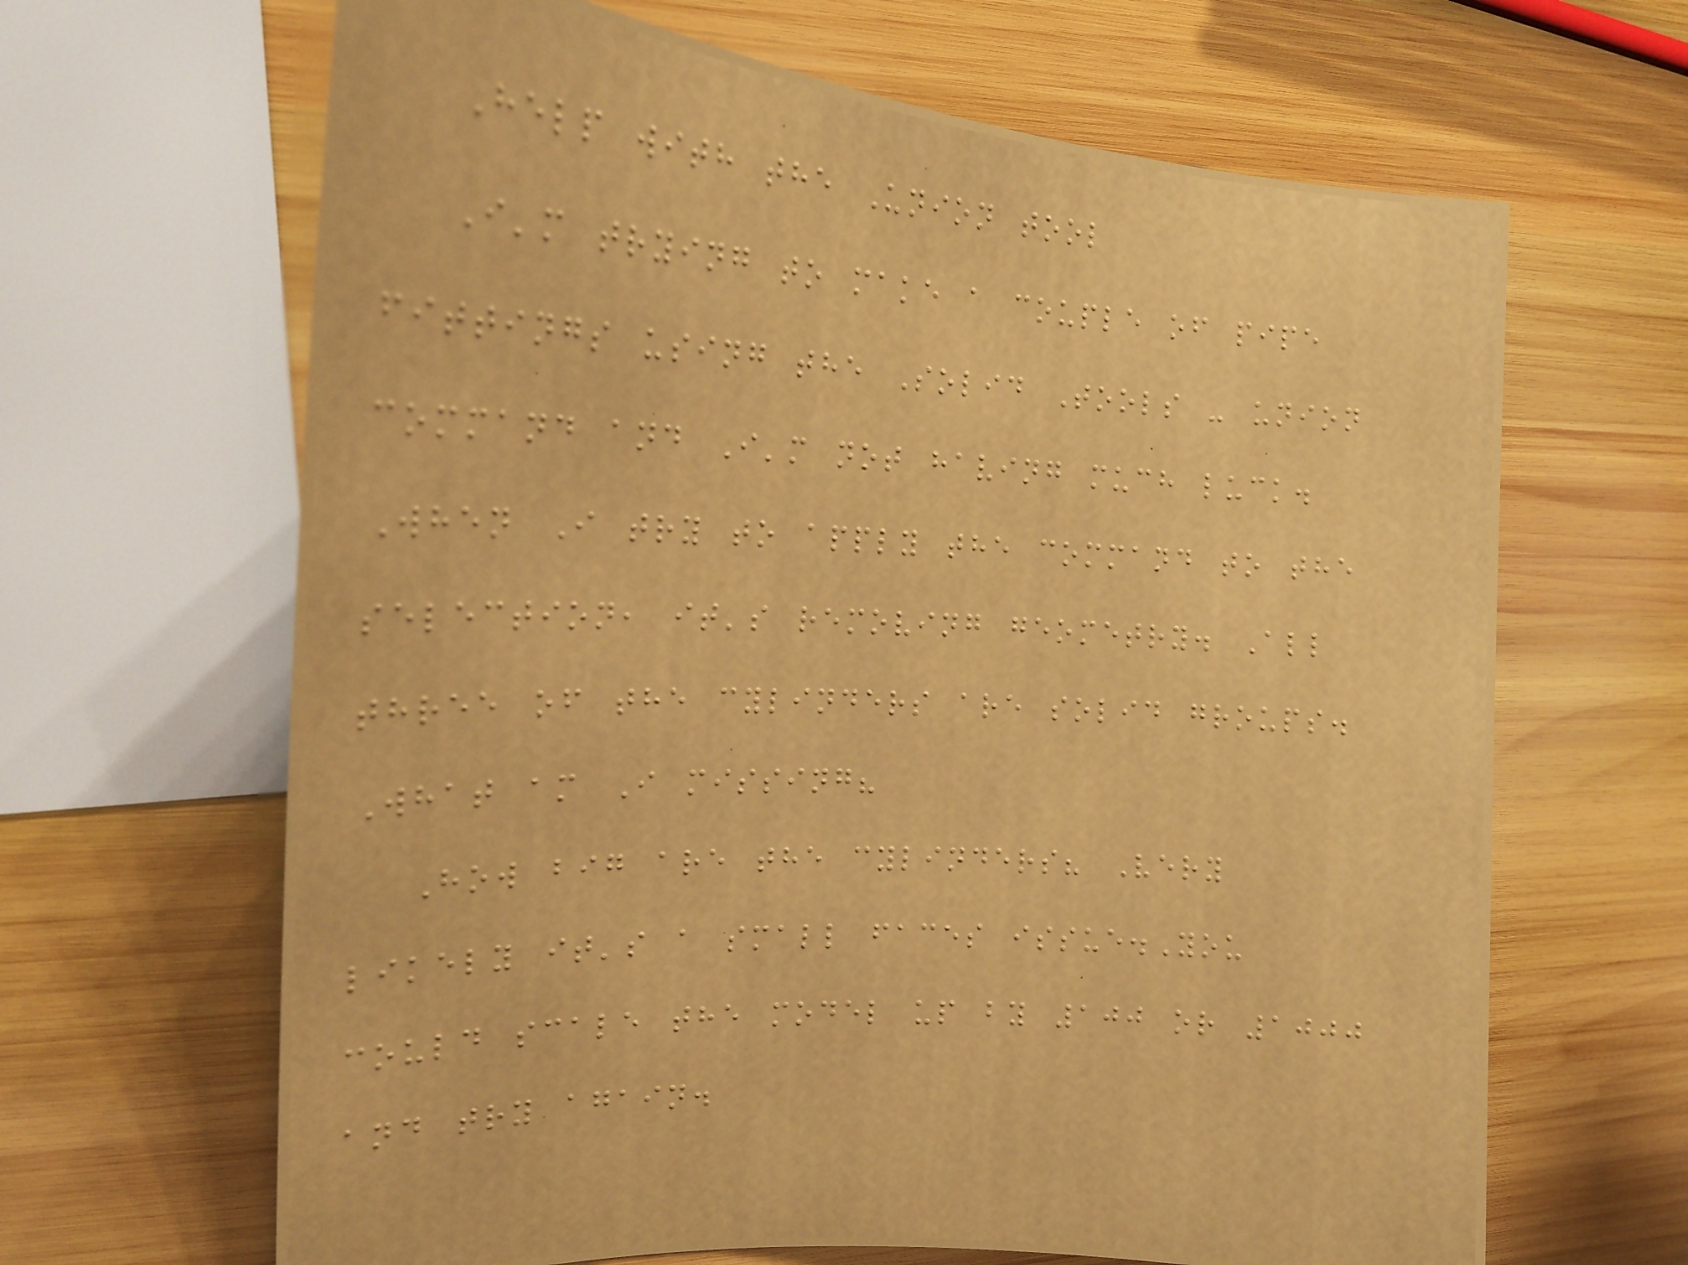Help with the Union tool
I'm trying to make a couple of pipe
fittings using the Solid Tools - union
command and I'm not having much luck.
When I try to apply the command to the
selection, it's removing geometry. All
three of the cylinders are solid groups.
What am I missing?
How big are the cylinders? Very
likely it's a small faces issue.You
could scale the model up by 100 or 1000
and try again.
